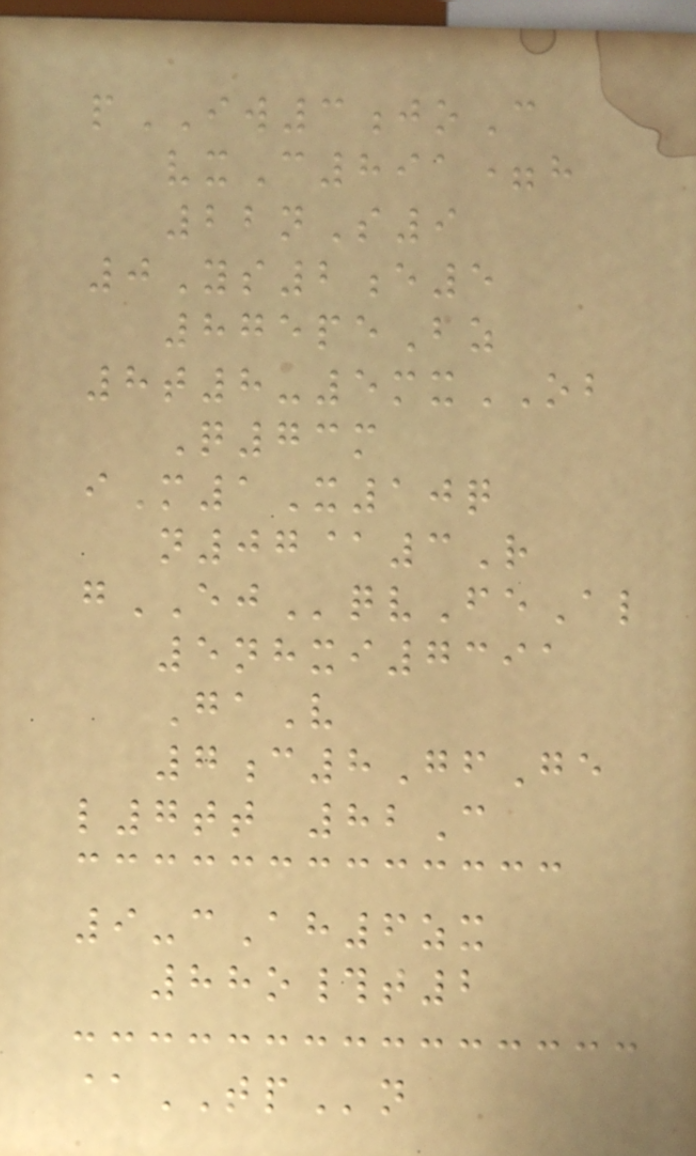pIW3joC
vxC891=h
22nS9
0Ys2e5
875peBz
8t8-5mxOB
Q73m
iM1X10q
n07@3R
gEJqvFeAl
5nhxi7391
GaV
7c8GfGe
l7tt 82C
9-cAh6zx
88o#t2
@TPn
